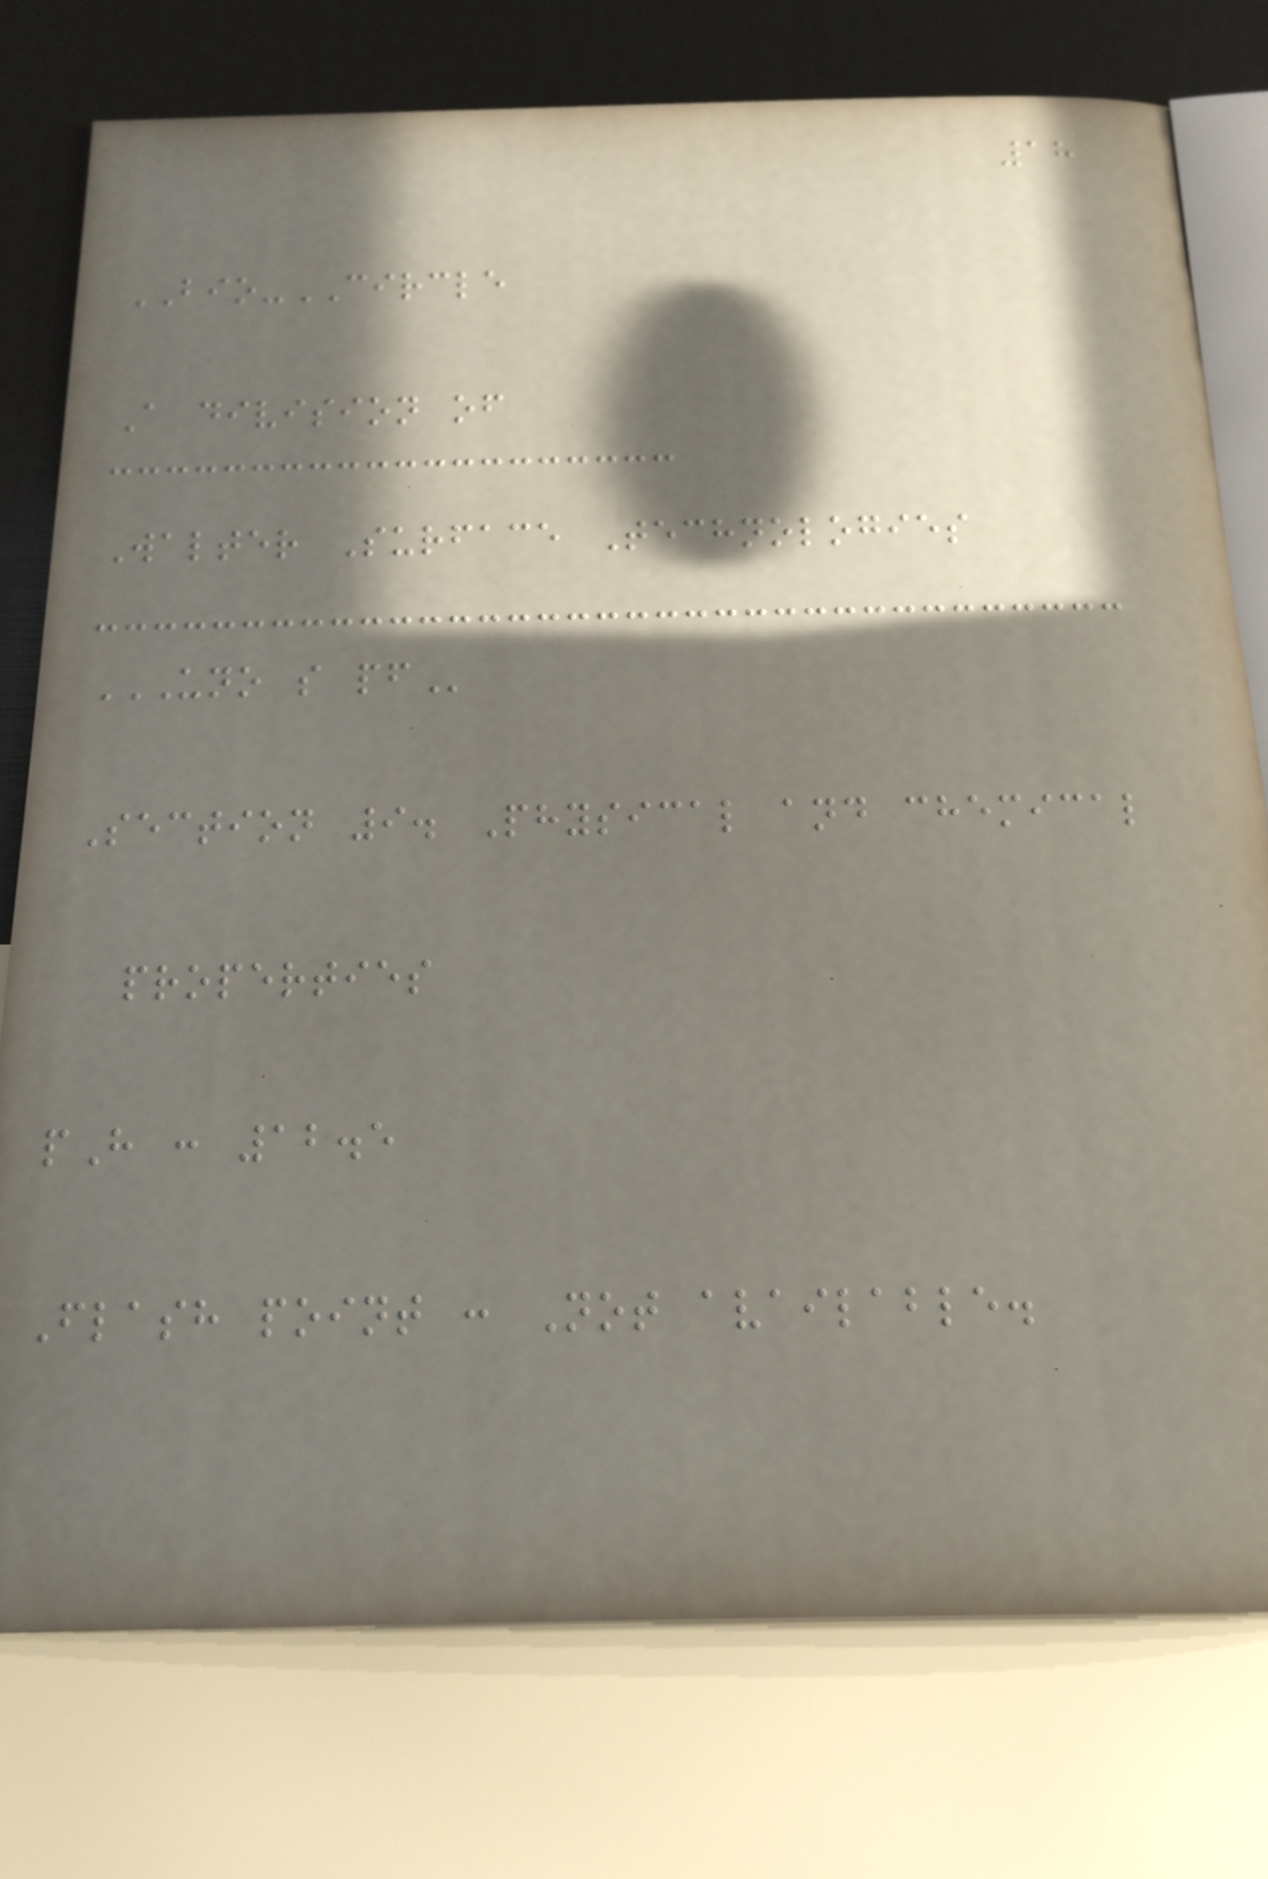18
BIO-CIRCLE
A division of
Walter Surface Technologies
UNO S PF
Section 9. Physical and chemical
properties
pH : 12.5
Flash point : Not available.
